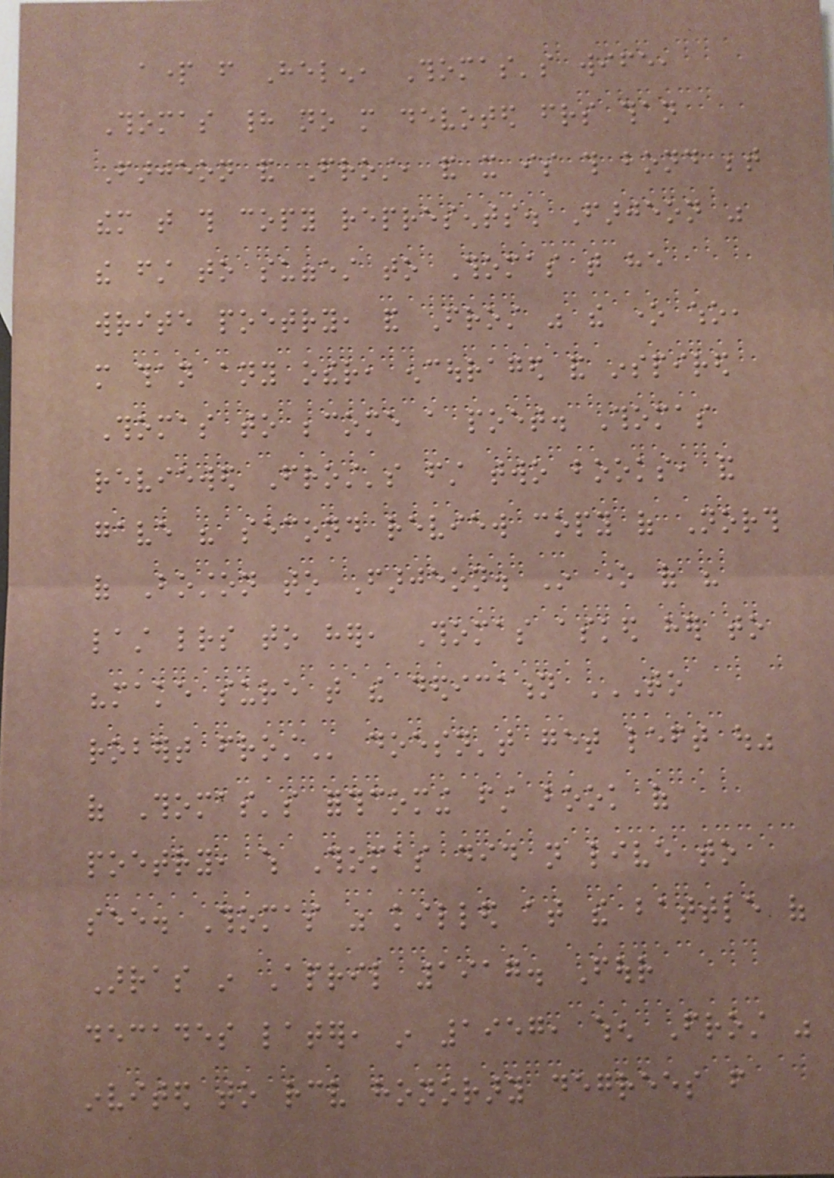apart from Helen, Thomas's wife,
Thomas had no more devoted friends than
Farjeon and Frost, and it is this bond between
them that this copy represents. Farjeon was
the first to suggest to Thomas that he
write poetry, and Frost was the one who,
more than any other, encouraged and inspired
Thomas to become a poet. Thomas
reviewed Frost's first two books, and
gave his second review copy of North
of Boston to Farjeon. In one of his
last letters to her, Thomas asked her to
"make sure that the dedication TO
ROBERT FROST doesn't get left out"
of Thomas's forthcoming first book of
poetry, which Thomas did not live to
see. Thomas was killed at the battle of
Arras in April 1917. Four
decades later, in 1957, when Frost was
invited to receive honorary degrees from
